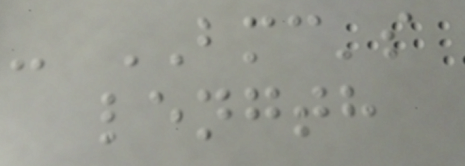- BMC's
length
